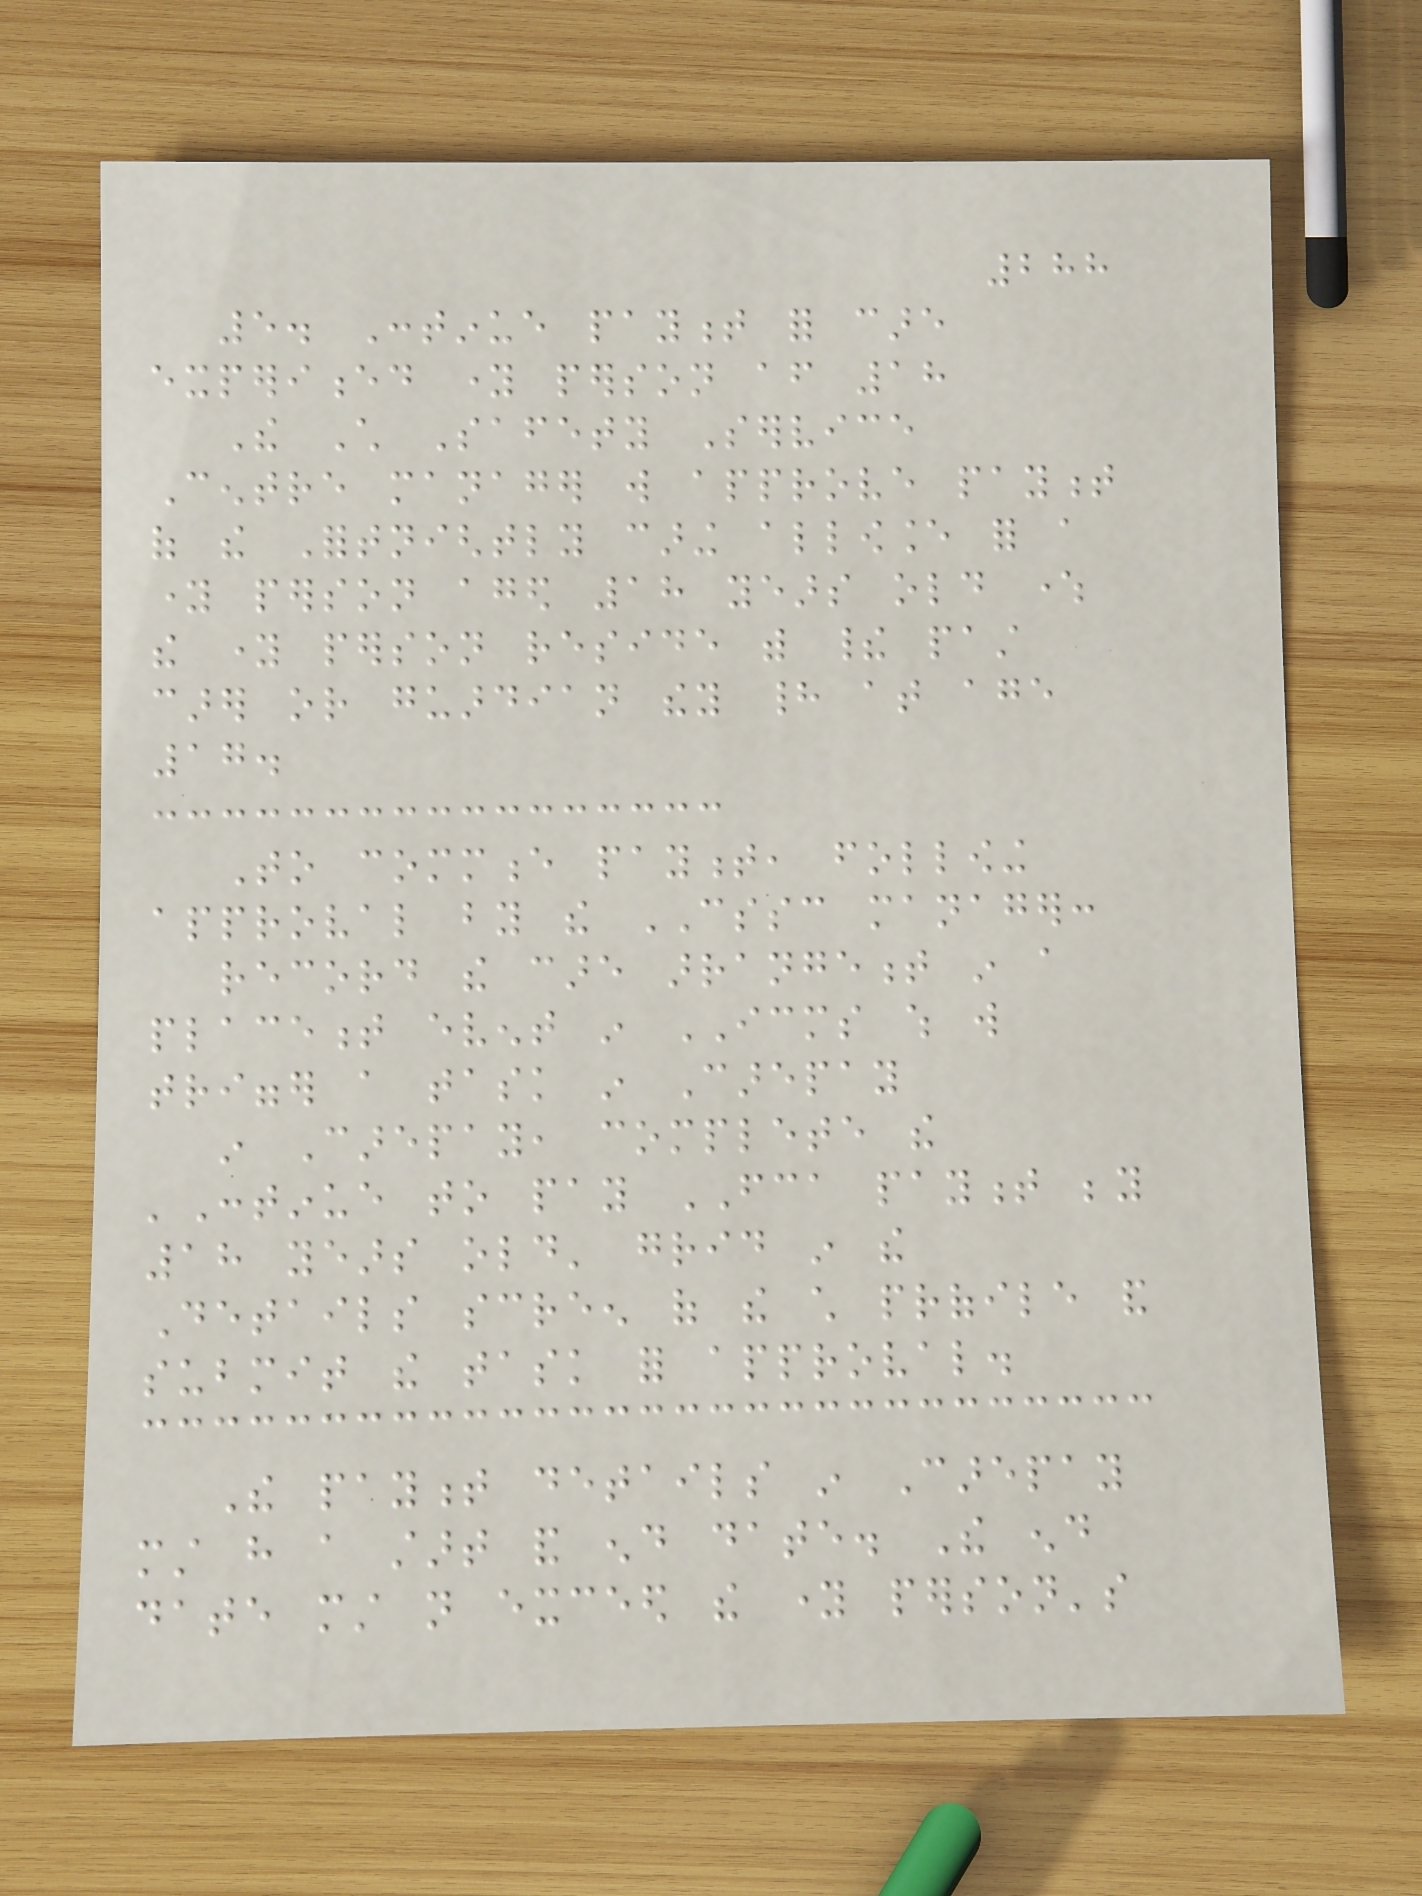288
5. Continue payment for care
experienced young person after 18
The Child Safety Service
Centre manager will approve payment
of the Fortnightly caring allowance for a
young person aged 18 years old where
the young person reside with their past
carer or guardian they had at age
17.
To commence payment, following
approval by the CSSC manager:
record the care arrangement in a
placement event in ICMS which will
trigger a task in Carepay
in Carepay, complete the
'Continue to pay FCA payment beyond
18 years old' grid in the
Details screen of the child profile and
submit the task for approval.
The payment details in Carepay
must have a start and end date. The end
date must not exceed the young person's
